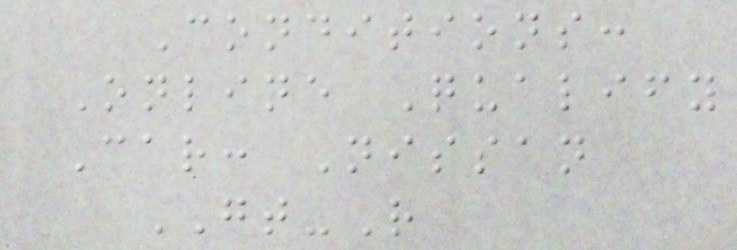Conditions:
Online Qualify
Car: Nissan
GT-R
